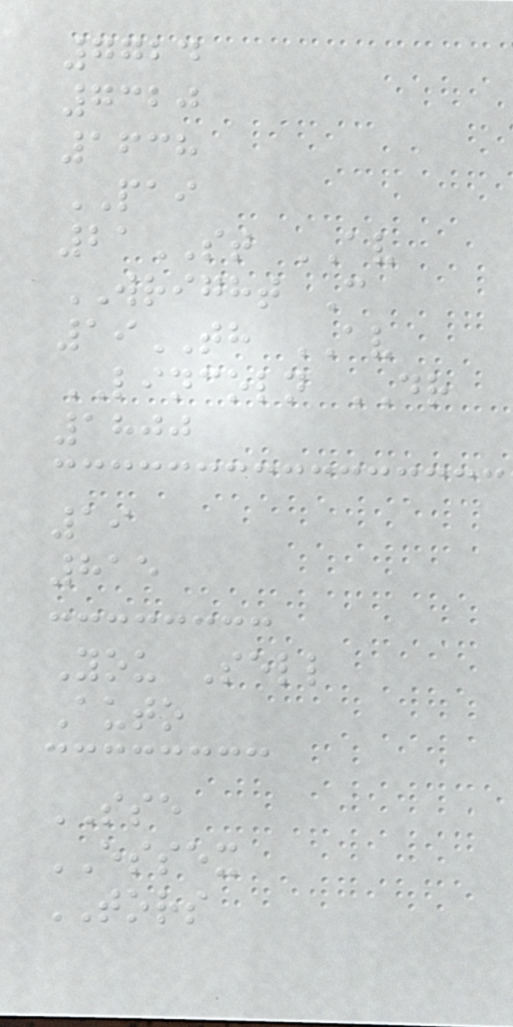7724
7320
1638
PAI
21ST AV
WRIGHT C
19TH AV
LINCOLN DR
1800
19
815
You Sell
Auto
SSE
ESSEX
TORS
